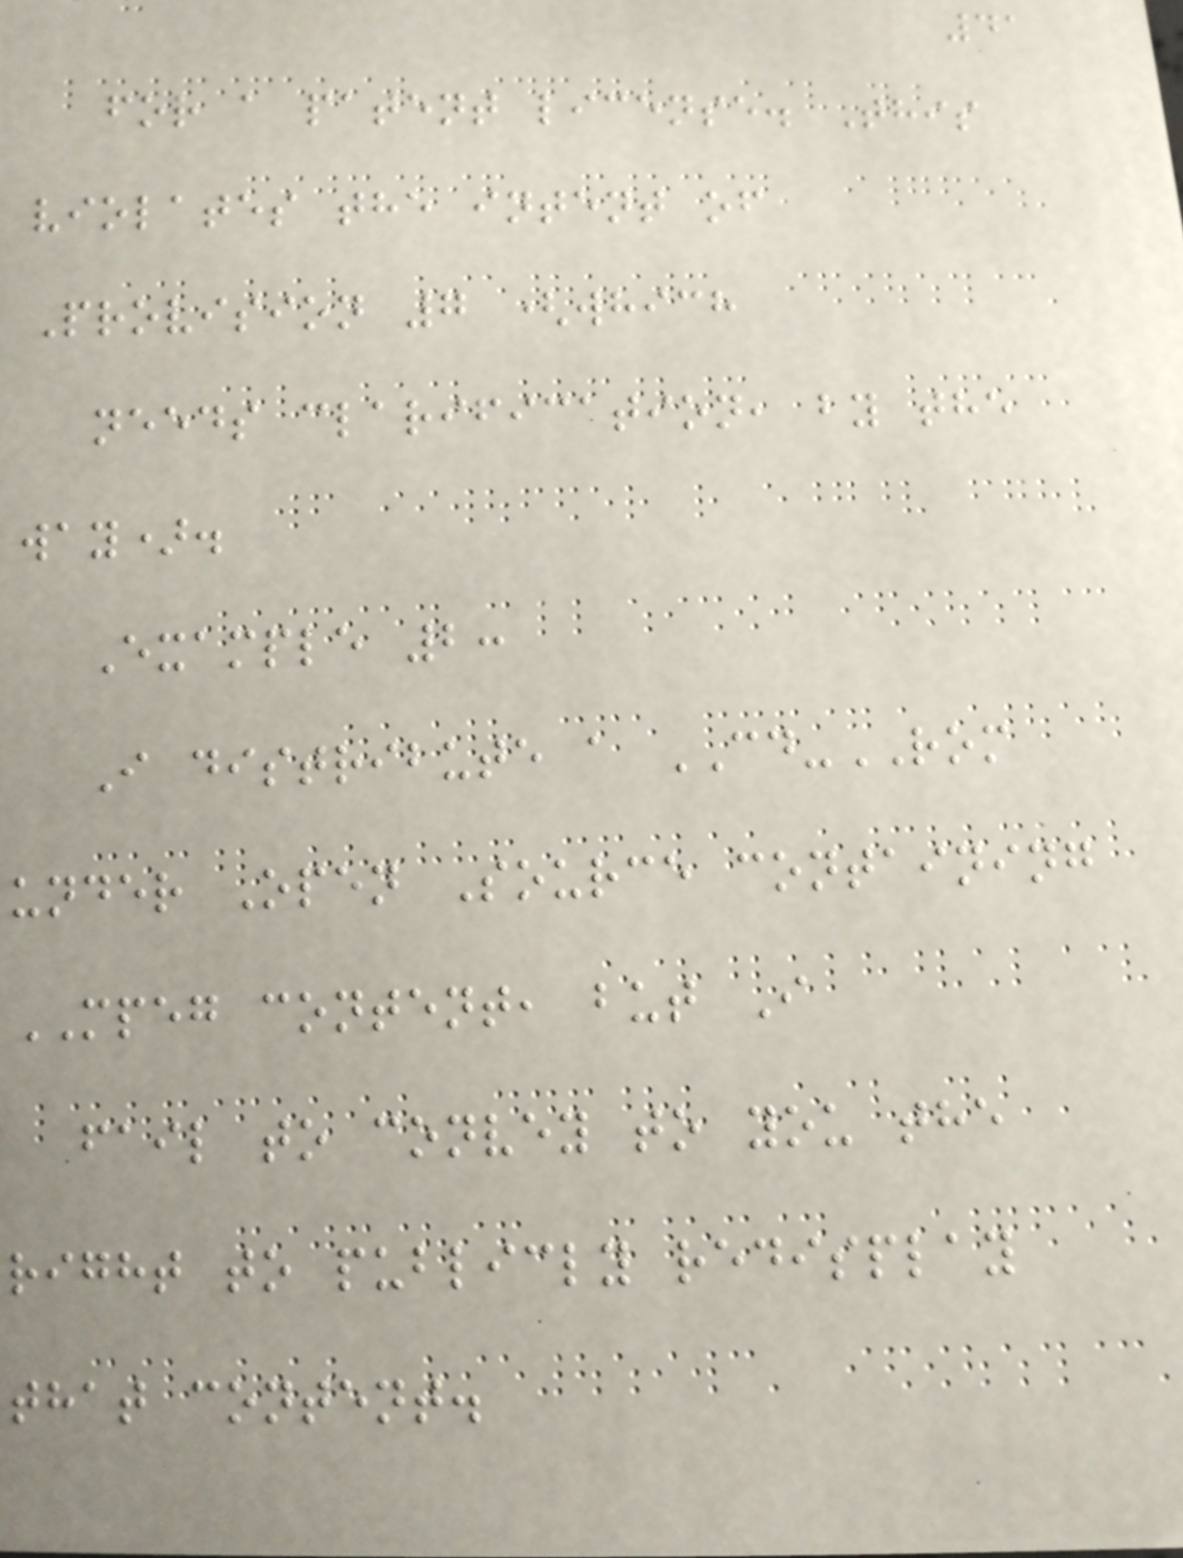41
for a patent license. This
violates the intent of
Provision 7 (which
needs clarification, by the
way).
Example 2:
I distribute a CD-ROM
under Open Source containing
MPEG content, but I
fail to convey to you the
right to publicly redisplay
that content.
